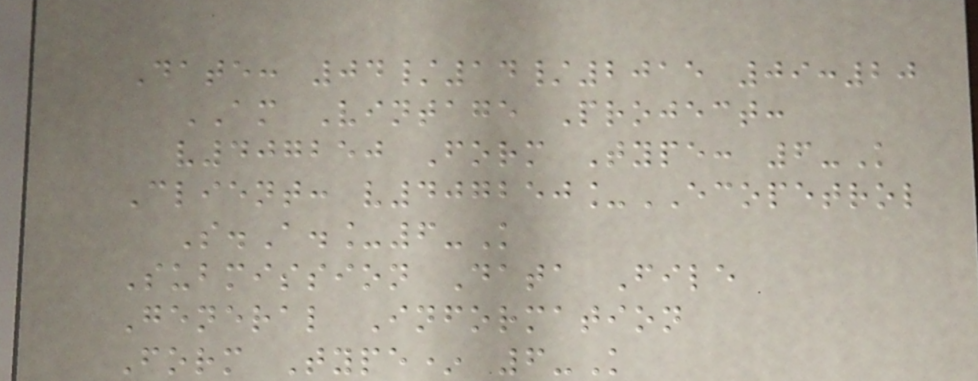Date: 04/14/2015 09:20
AM Vintage Project:
v407250 Form Type: 6-K
Client: v407250_ECOPETROL
S.A._6-K
Submission Data File
General Information
Form Type* 6-K
